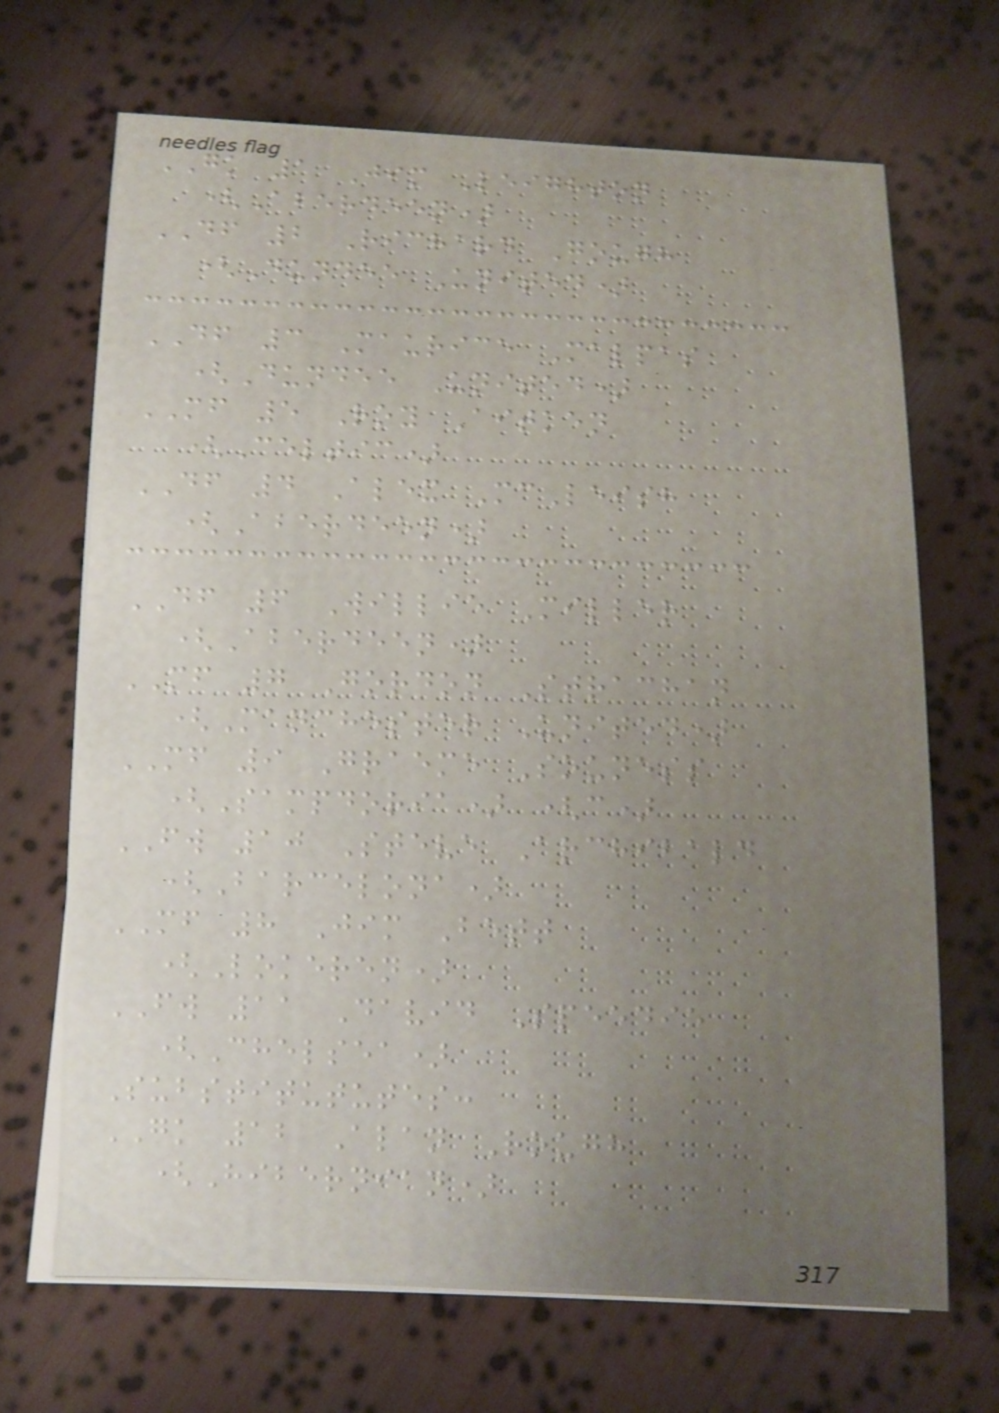GK 1 Jim Leighton
(Aberdeen)
DF 2 Richard Gough
(Dundee United)
DF 3 Maurice Malpas
(Dundee United)
MF 5 Roy Aitken
(Celtic)
DF 4 Alex McLeish
(Aberdeen)
DF 6 Willie Miller
(Aberdeen)
MF 7 Gordon Strachan
(Manchester United)
MF 9 Graeme Souness
(Sampdoria) (c)
FW 10 Steve Archibald
(Barcelona)
MF 8 Jim Bett
(Lokeren)
FW 11 David Speedie
(Chelsea)
Substitututes:
GK 12 Alan Rough
(Hibernian)
